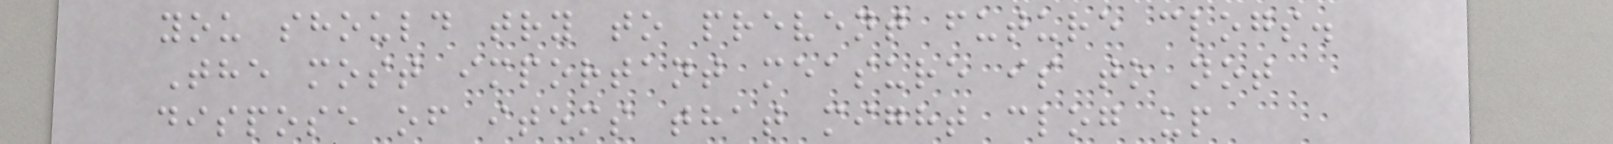you should try to prevent future clogs.
The most important measure is to not
dispose of items that might clog up
